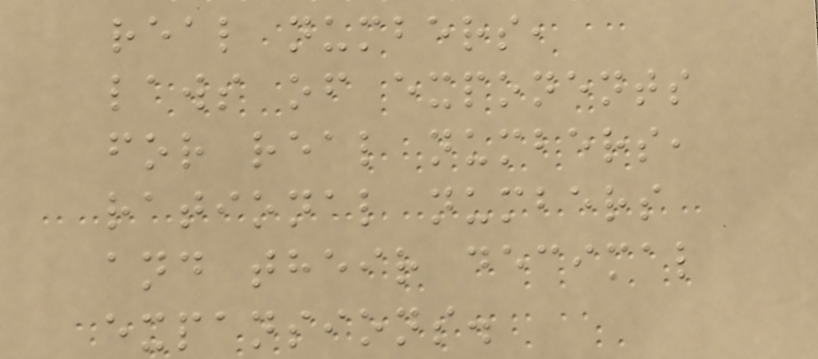real numbers,
laws of exponents
for real numbers,
rational numbers
and their decimal
expansions.
